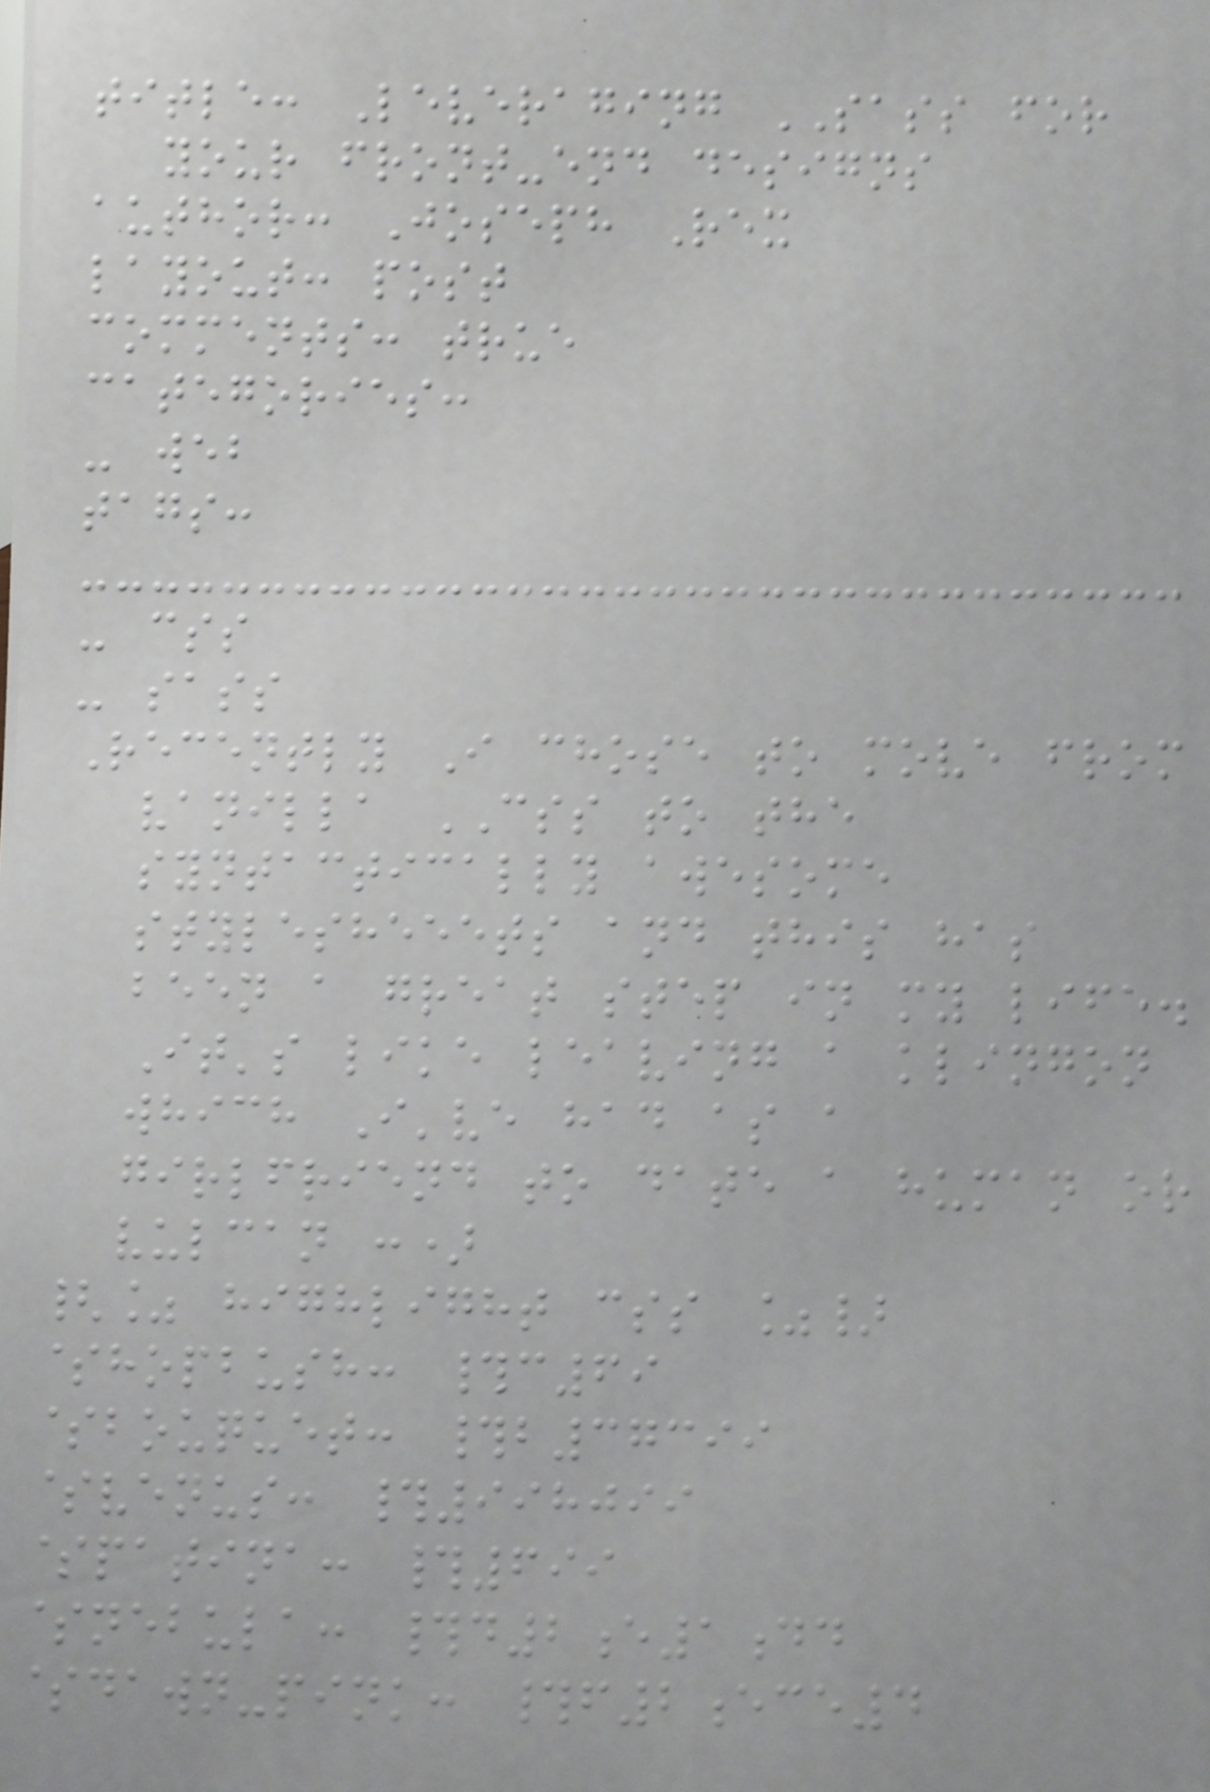title: Leveraging SASS for
your front-end designs
author: Joseph Rex
layout: post
comments: true
categories:
- web
tags:
- css
- sass
Recently I chose to move from
vanilla CSS to the
syntactically awesome
stylesheeets and this has
been a great step in my life.
It's like leaving a klingon
which I've had as a
girlfriend to date a human or
vulcan :)
{% highlight css %}
$hopbush: #c69
$bouquet: #b37399
$venus: #998099
$patina: #699
$nebula: #d2e1dd
$dawn-pink: #f2ece4
